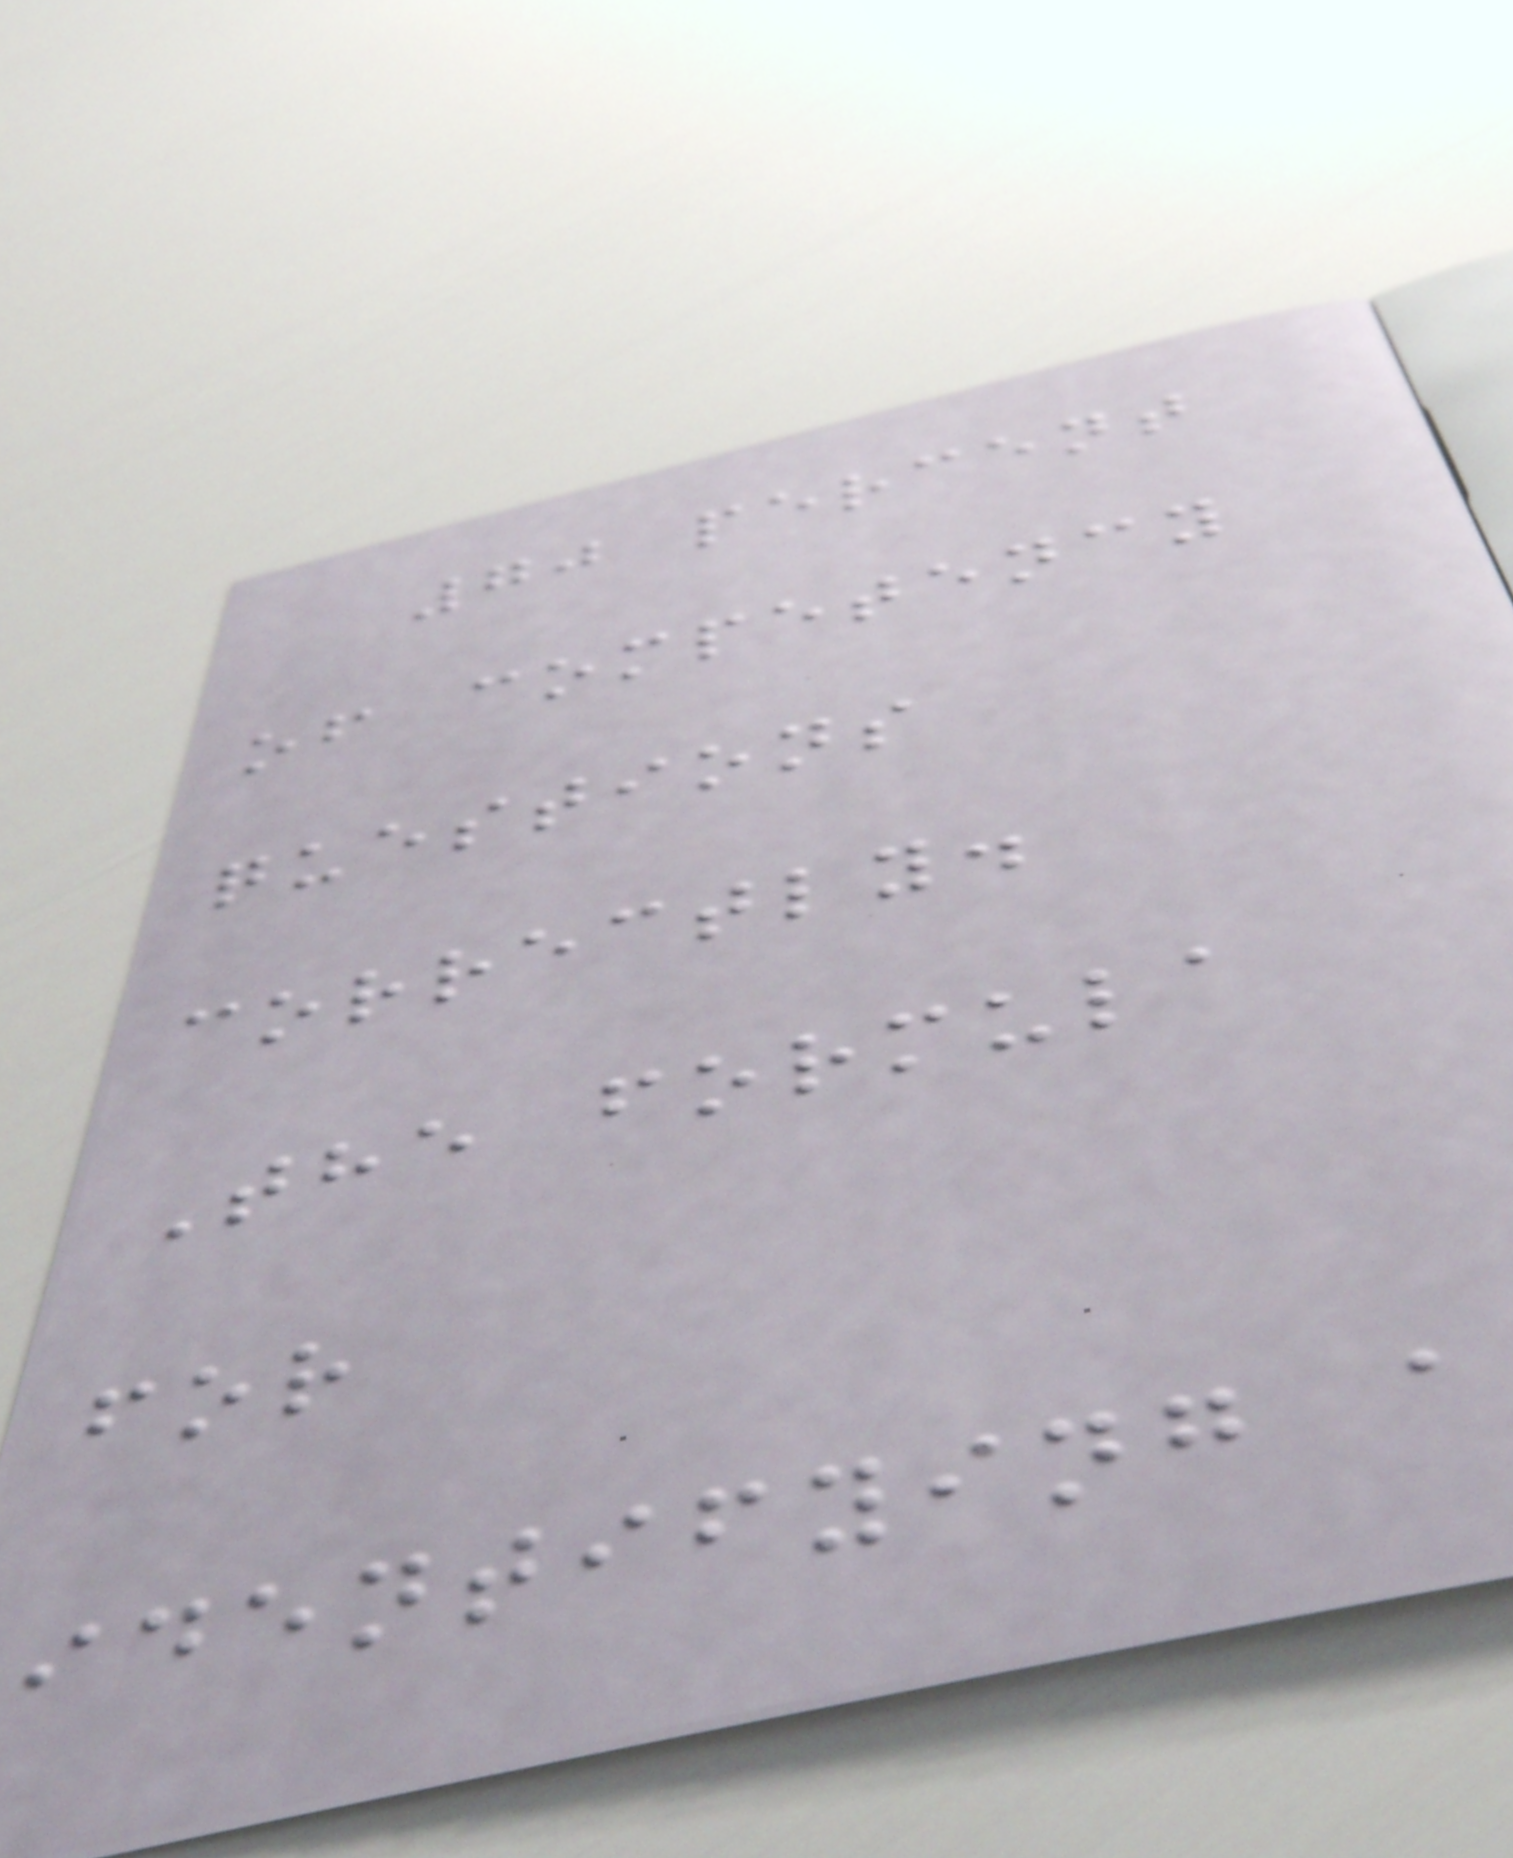70 percent
of competency
questions
correctly.
The formula
for
identifying a
